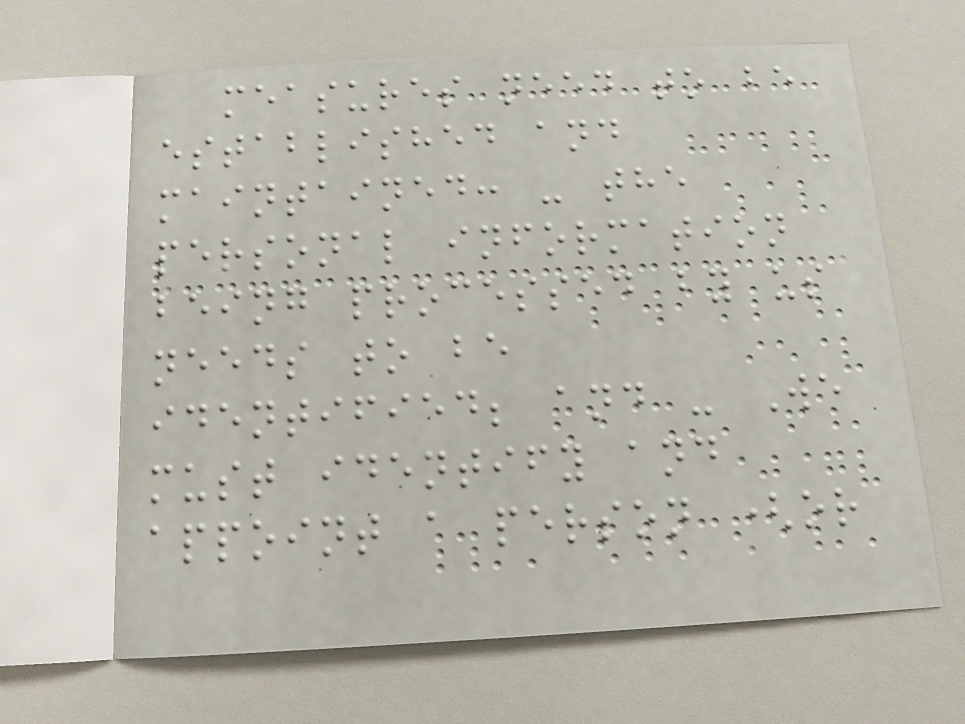measures need to be
established and
maintained: - the
personal information
being processed by us
needs to be
identified; and - We
must identify and
appoint a person (or
